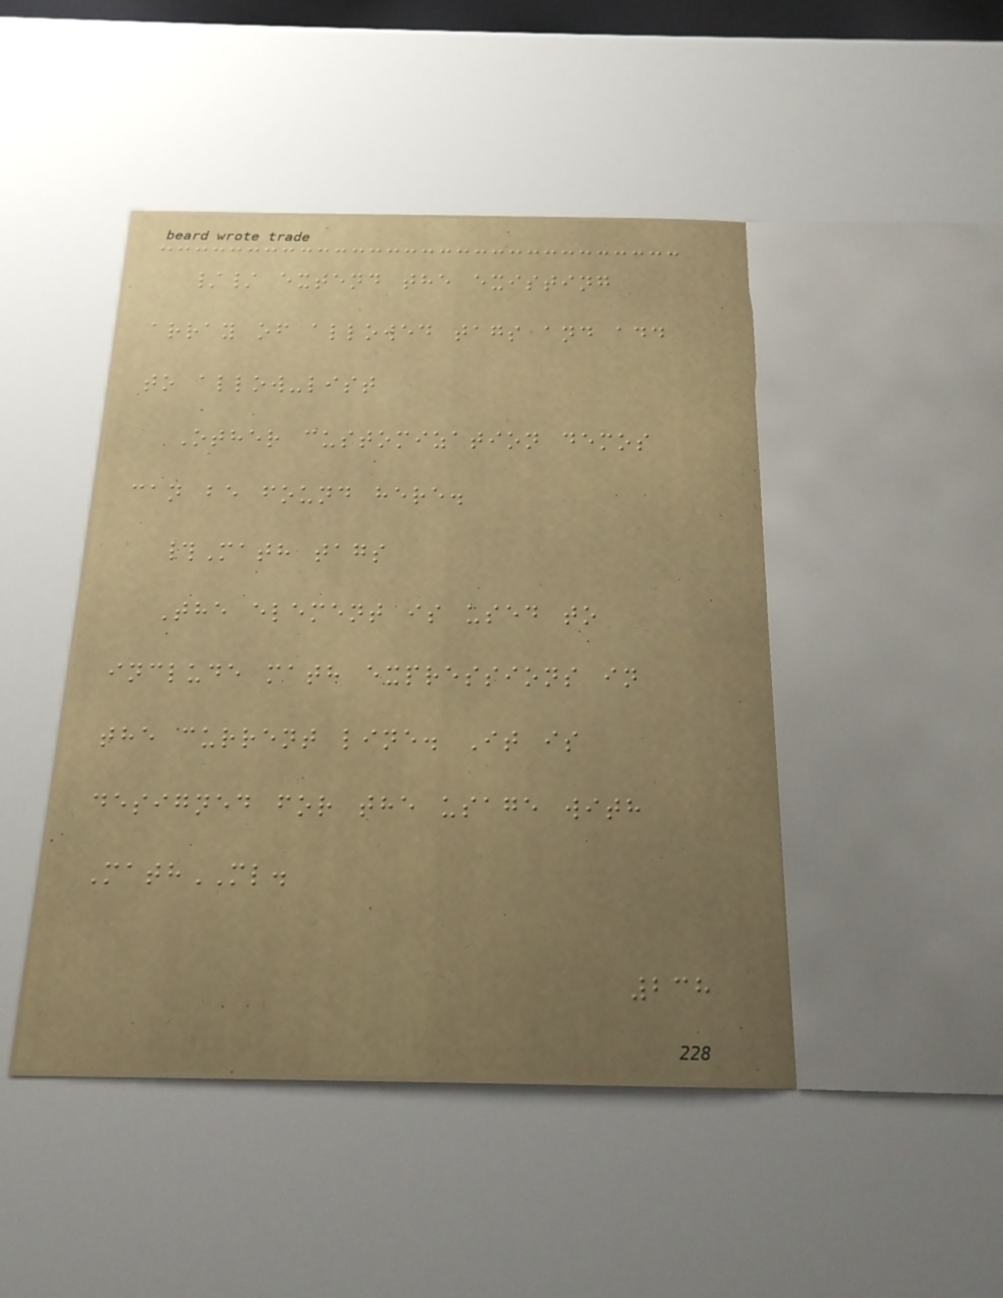// extend the existing
array of allowed tags and add
to allow-list
Other customization demos
can be found here.
#Math tags
The element is used to
include math expressions in
the current line. It is
designed for the usage with
MathML.
238
